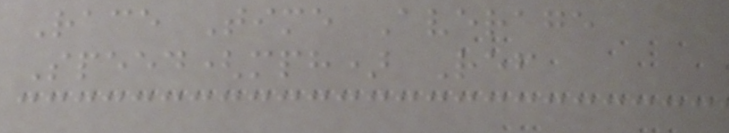Race Time Average
Speed(mph) Ref
